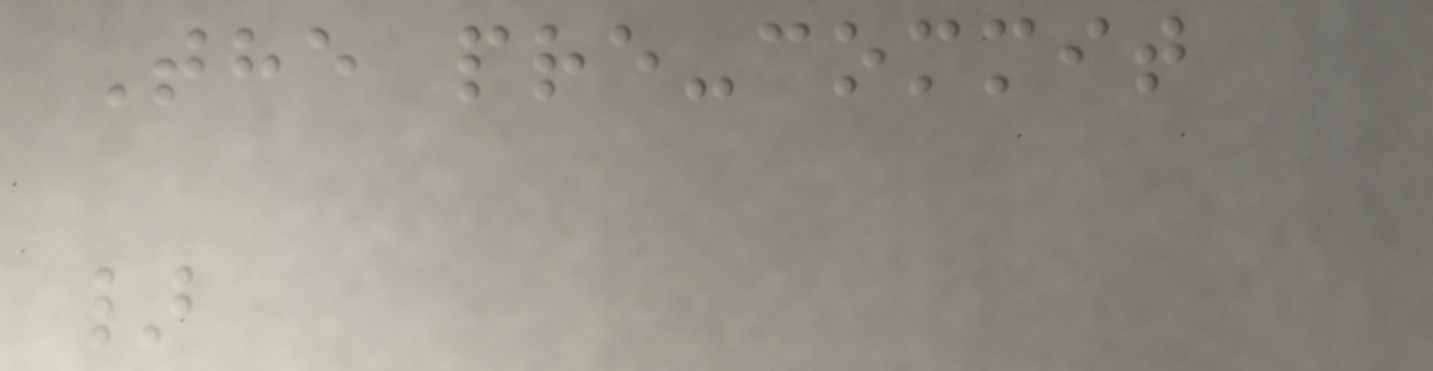The pre-commit
}
